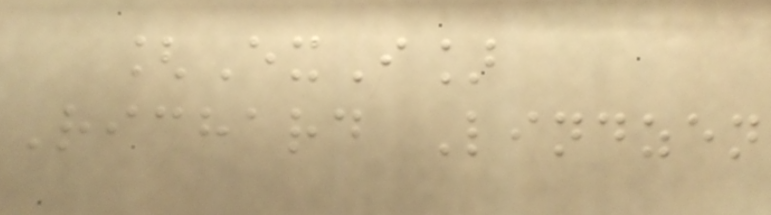[ExI]
Richard Lindzen
